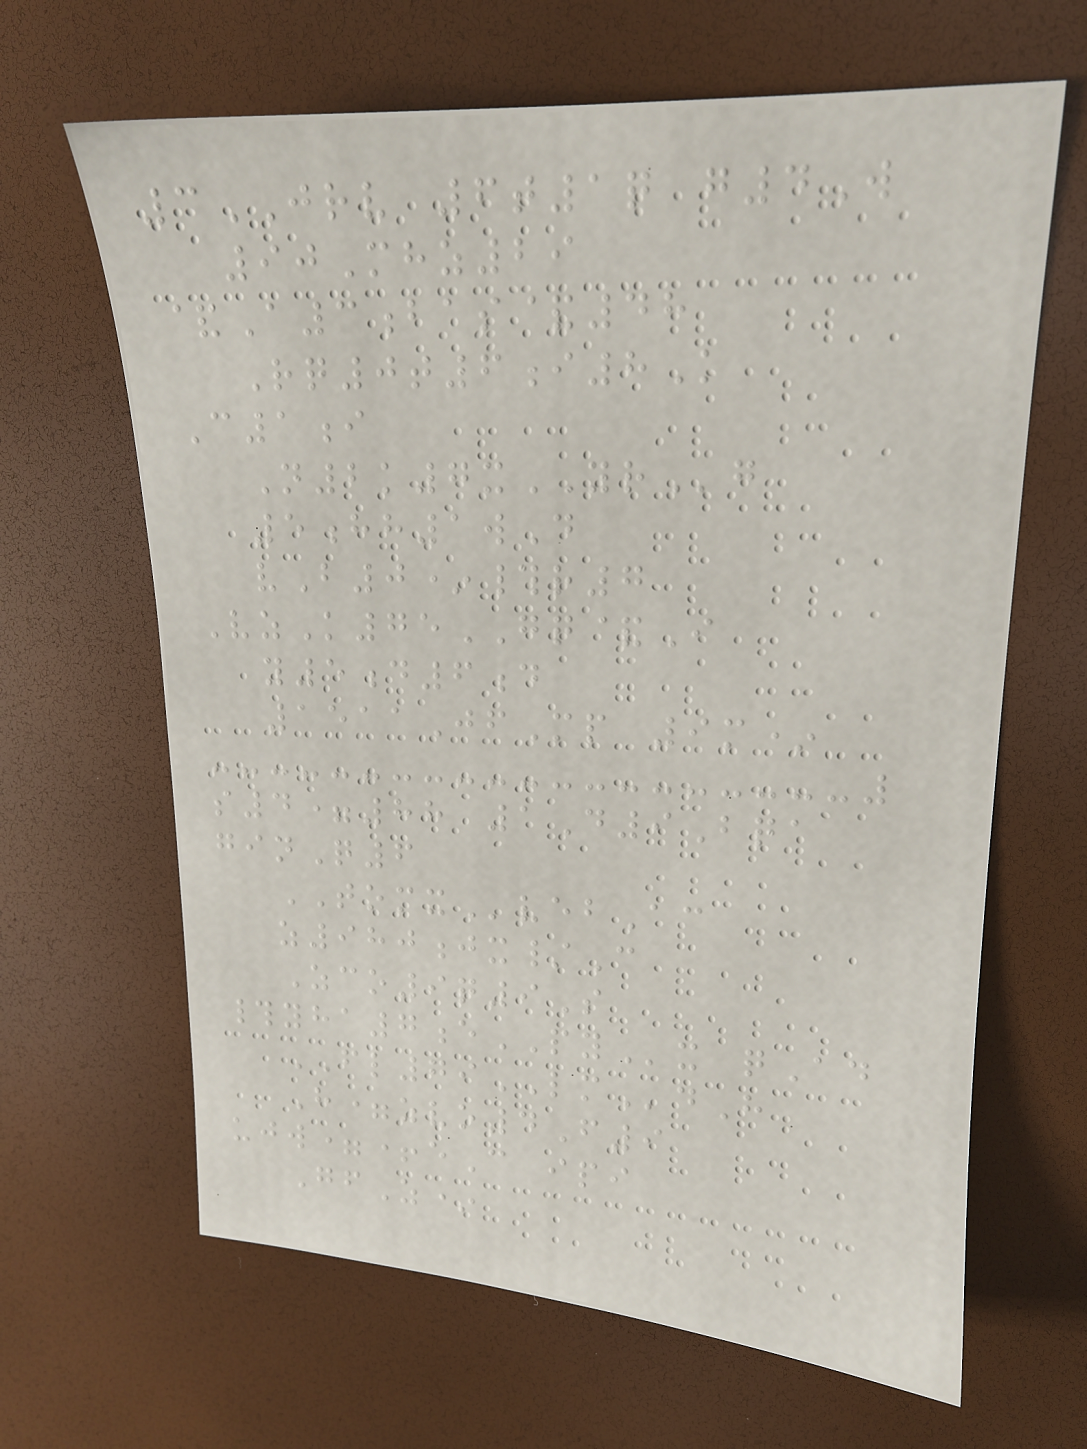3JRV 6t1q g4W
90Mhz29
&A3bas&48
Rq0t6i8K
C1i
N2k7xYRg
5hh1wD
vB0*#r7
VzK75GQ&I
y5d6d
1511JfMp 9m*
s4=88 1D9Bqa
ginQ6
TOMXvebAc
z980jx/C
Zco9q9S
#yha7ePYx qAd
FL79LMdH
H=zvo4F9
ujw=+eC ipi
GfZ*
